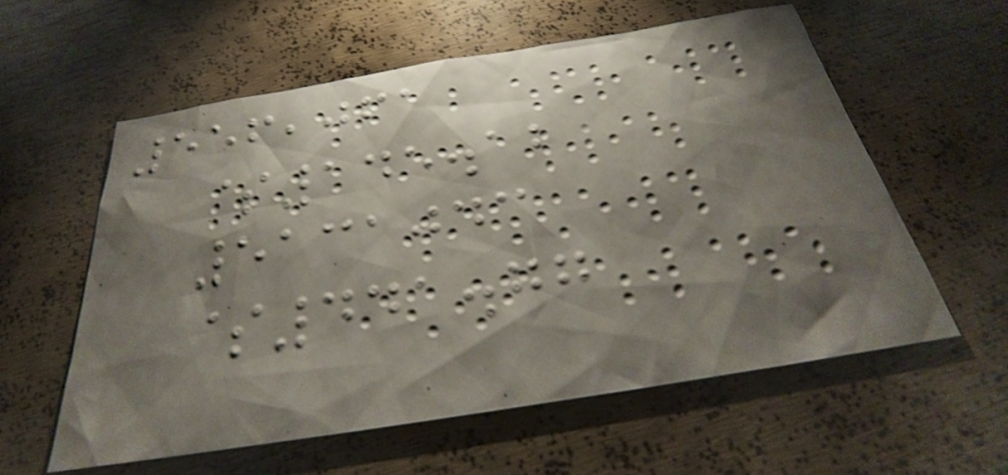556,061
$145.12
5131043
$441.77
